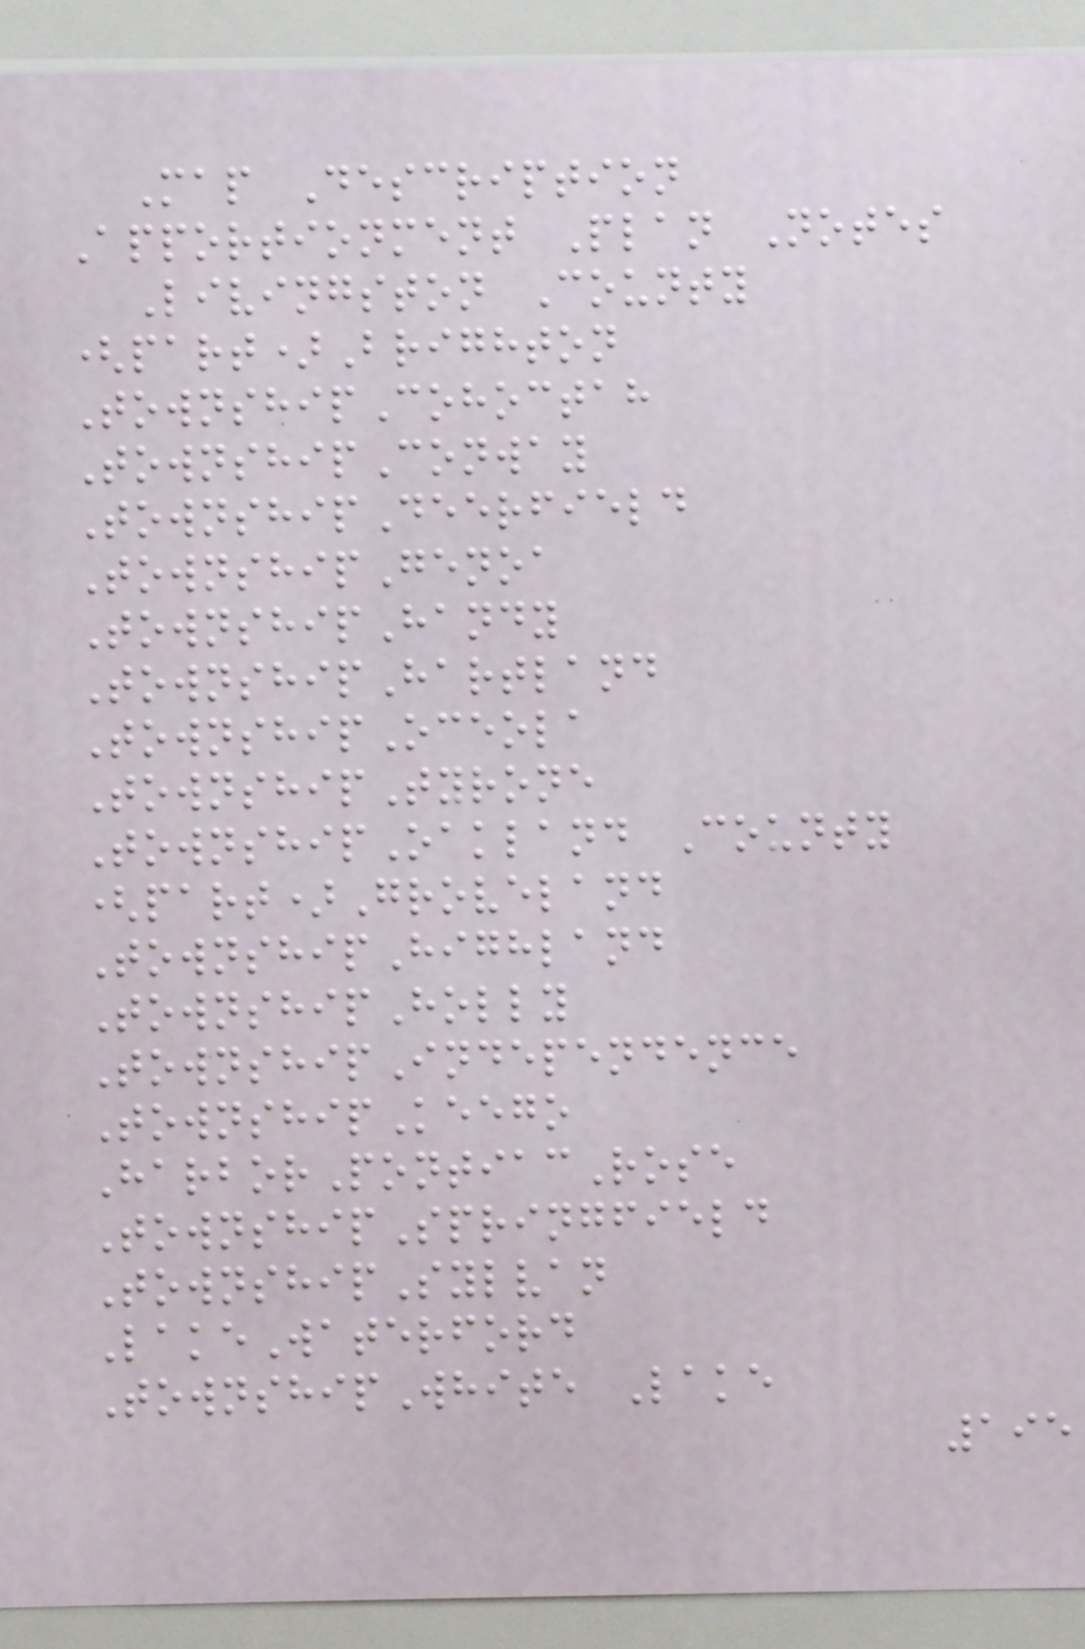Map Description
Apportionment Plan Notes
Livingston County
(part)Brighton
TownshipCohoctah
TownshipConway
TownshipDeerfield
TownshipGenoa
TownshipHandy
TownshipHartland
TownshipOceola
TownshipTyrone
TownshipOakland County
(part)Groveland
TownshipHighland
TownshipHolly
TownshipIndependence
TownshipKeego
HarborPontiacRose
TownshipSpringfield
TownshipSylvan
LakeWaterford
TownshipWhite Lake
195
